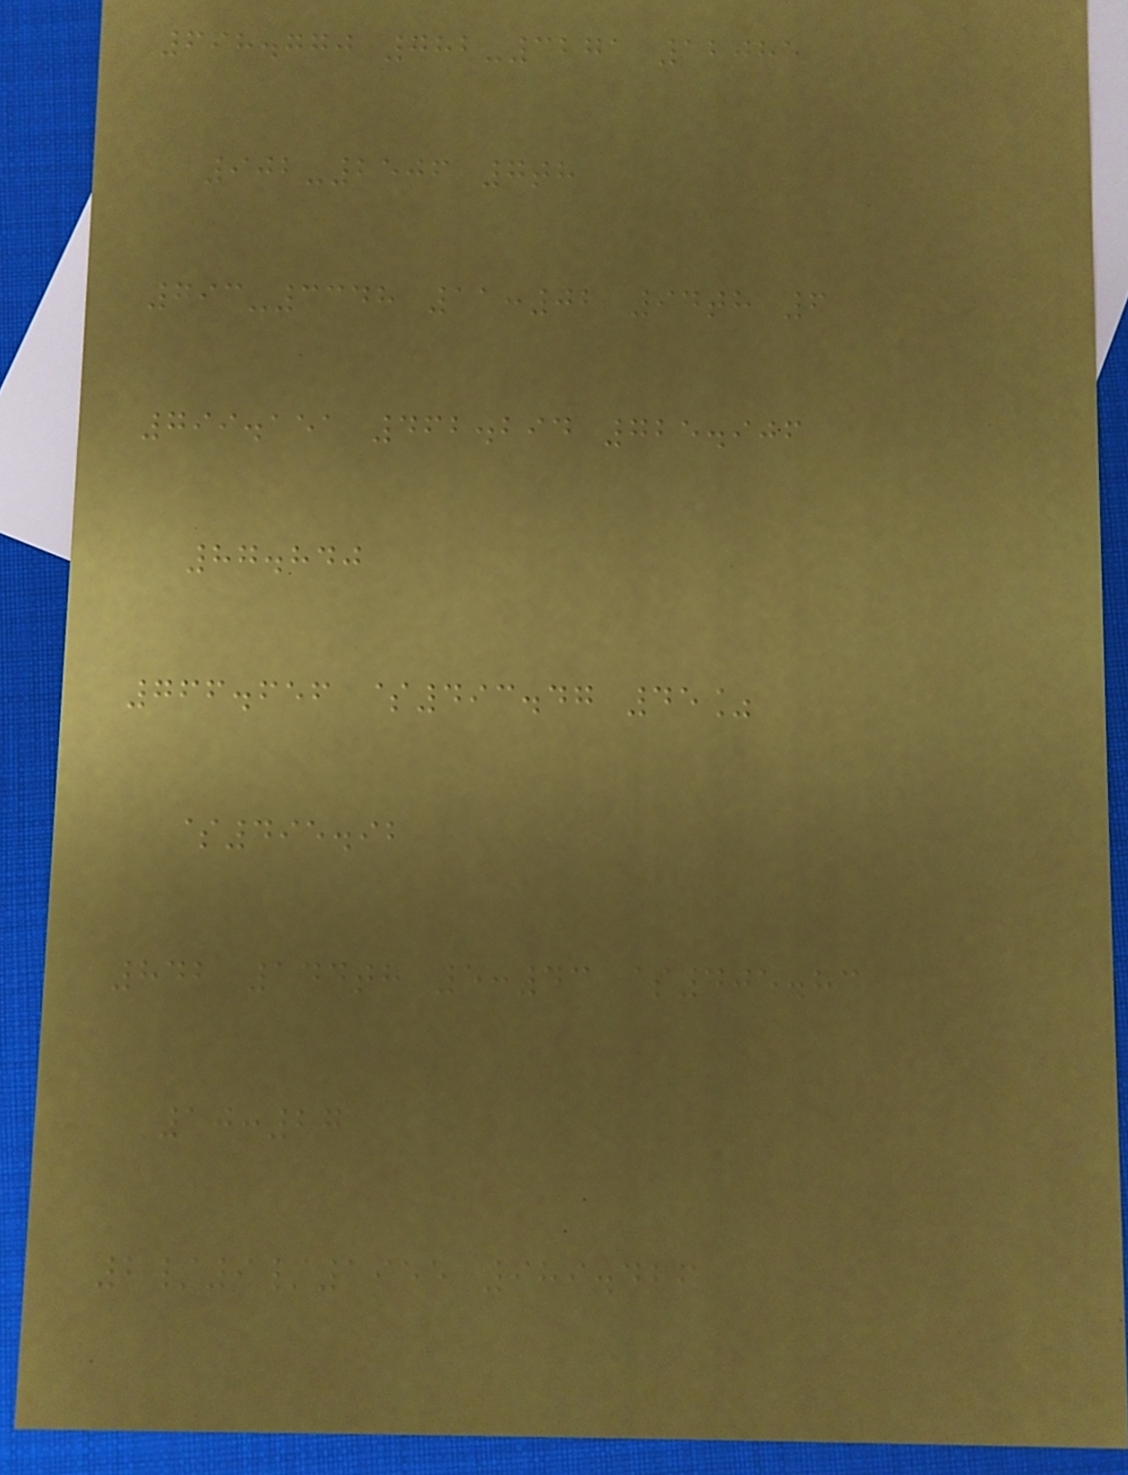698.770 782-3271 12085
902-2506 7th
793-3348 11:02 94th 6
799.151 462.294 725.906
87.840
766.656 $493.47 45%
$495.92
842 144th 5:43 $405.83
10:27
2/9/1955 989.426
